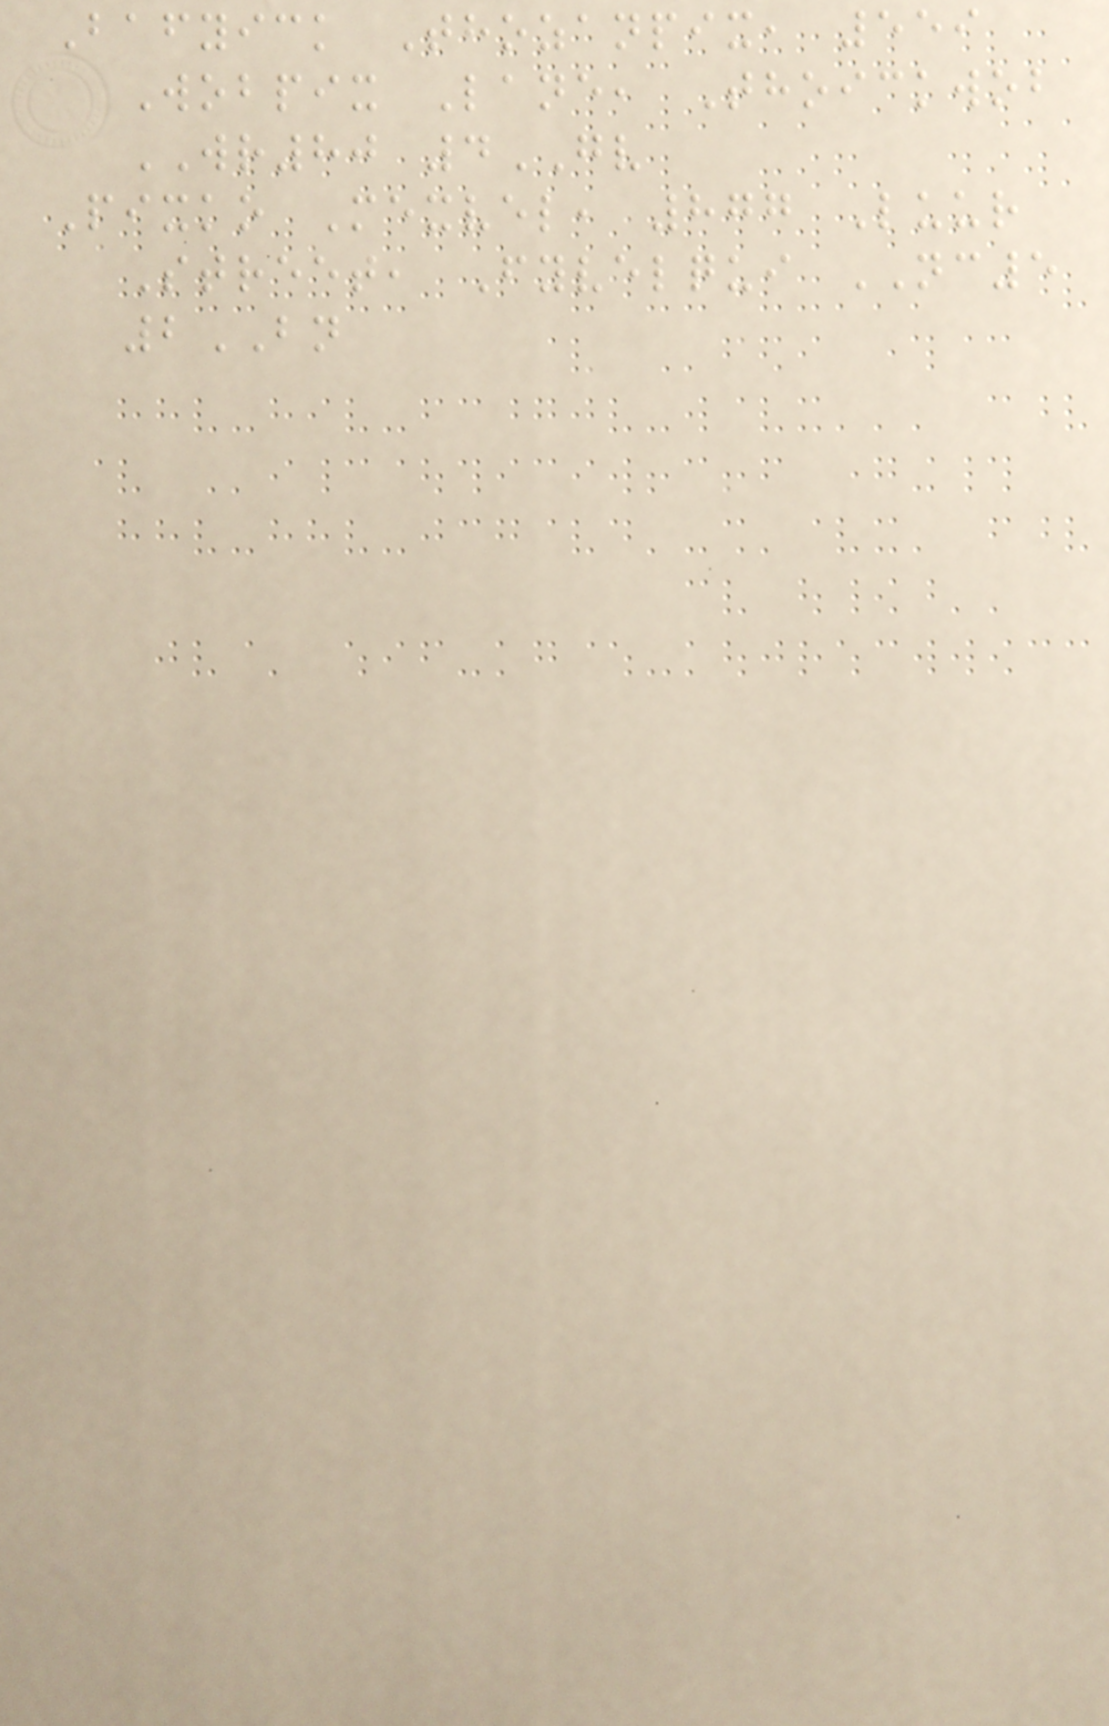Bafyick Thozanpix, 559
Wobpix Lane, Thoickwob
WR80 4GV
Pixko Mexvel, 877 Luur
Street, Fyvelqui NC5
2BN
